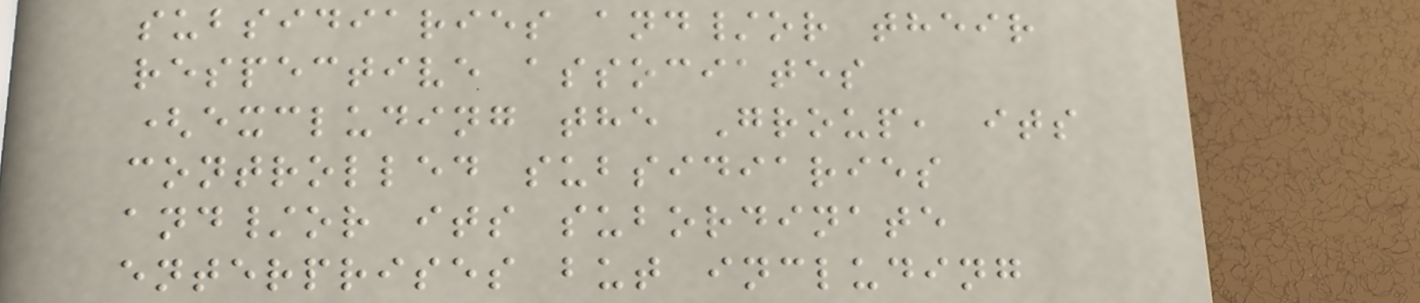subsidiaries and/or their
respective associates
(excluding the Group, its
controlled subsidiaries
and/or its subordinate
enterprises but including
